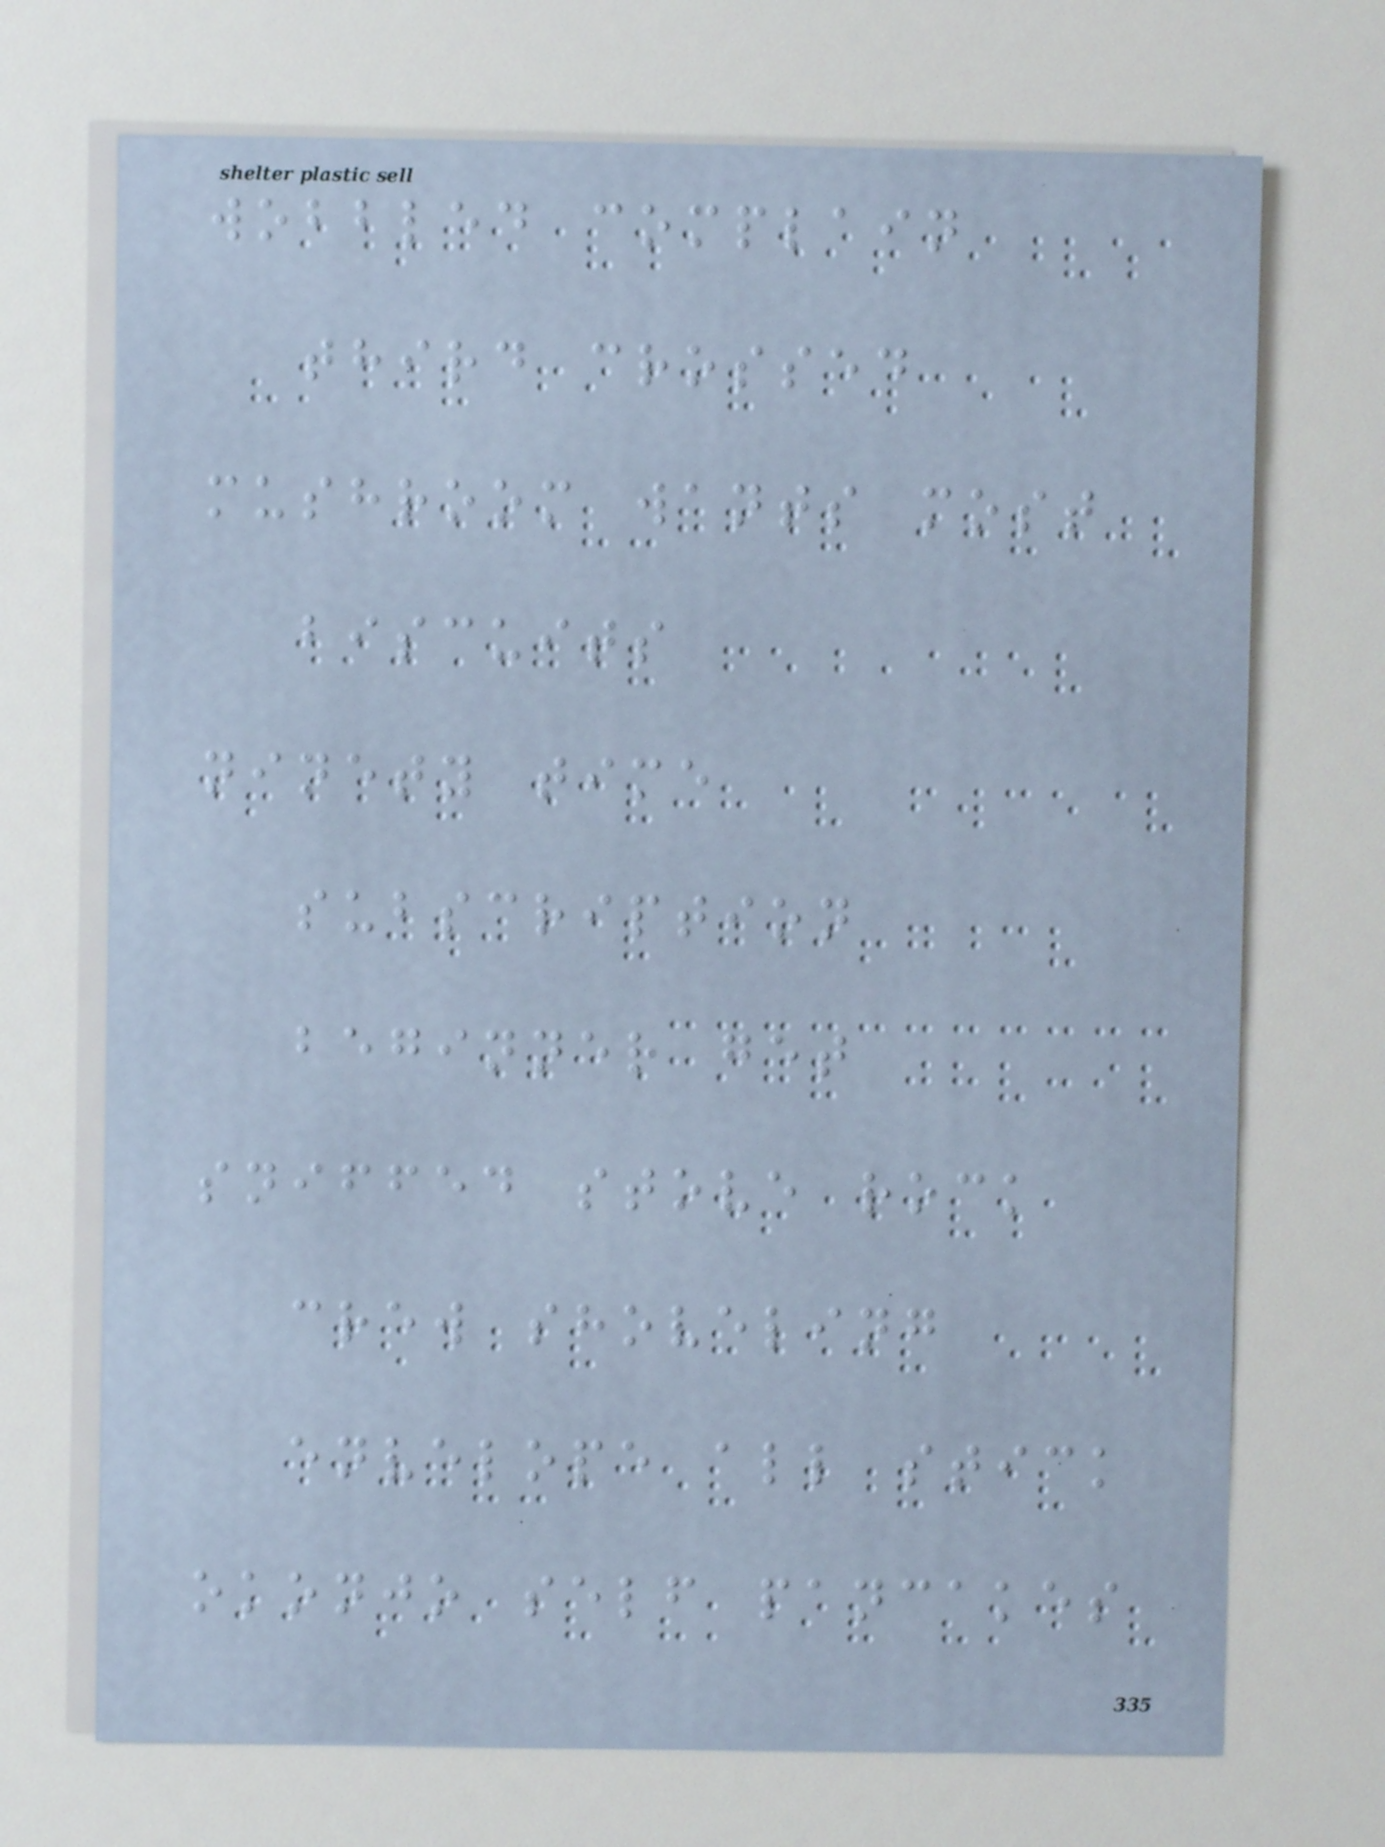wobbled complain
third crossed
mushroom wants most
biscuits
ninety time
subscription
beginner get
sniffed stove rock
crew shoveling
envelope all stick
okonjo self pancakes
